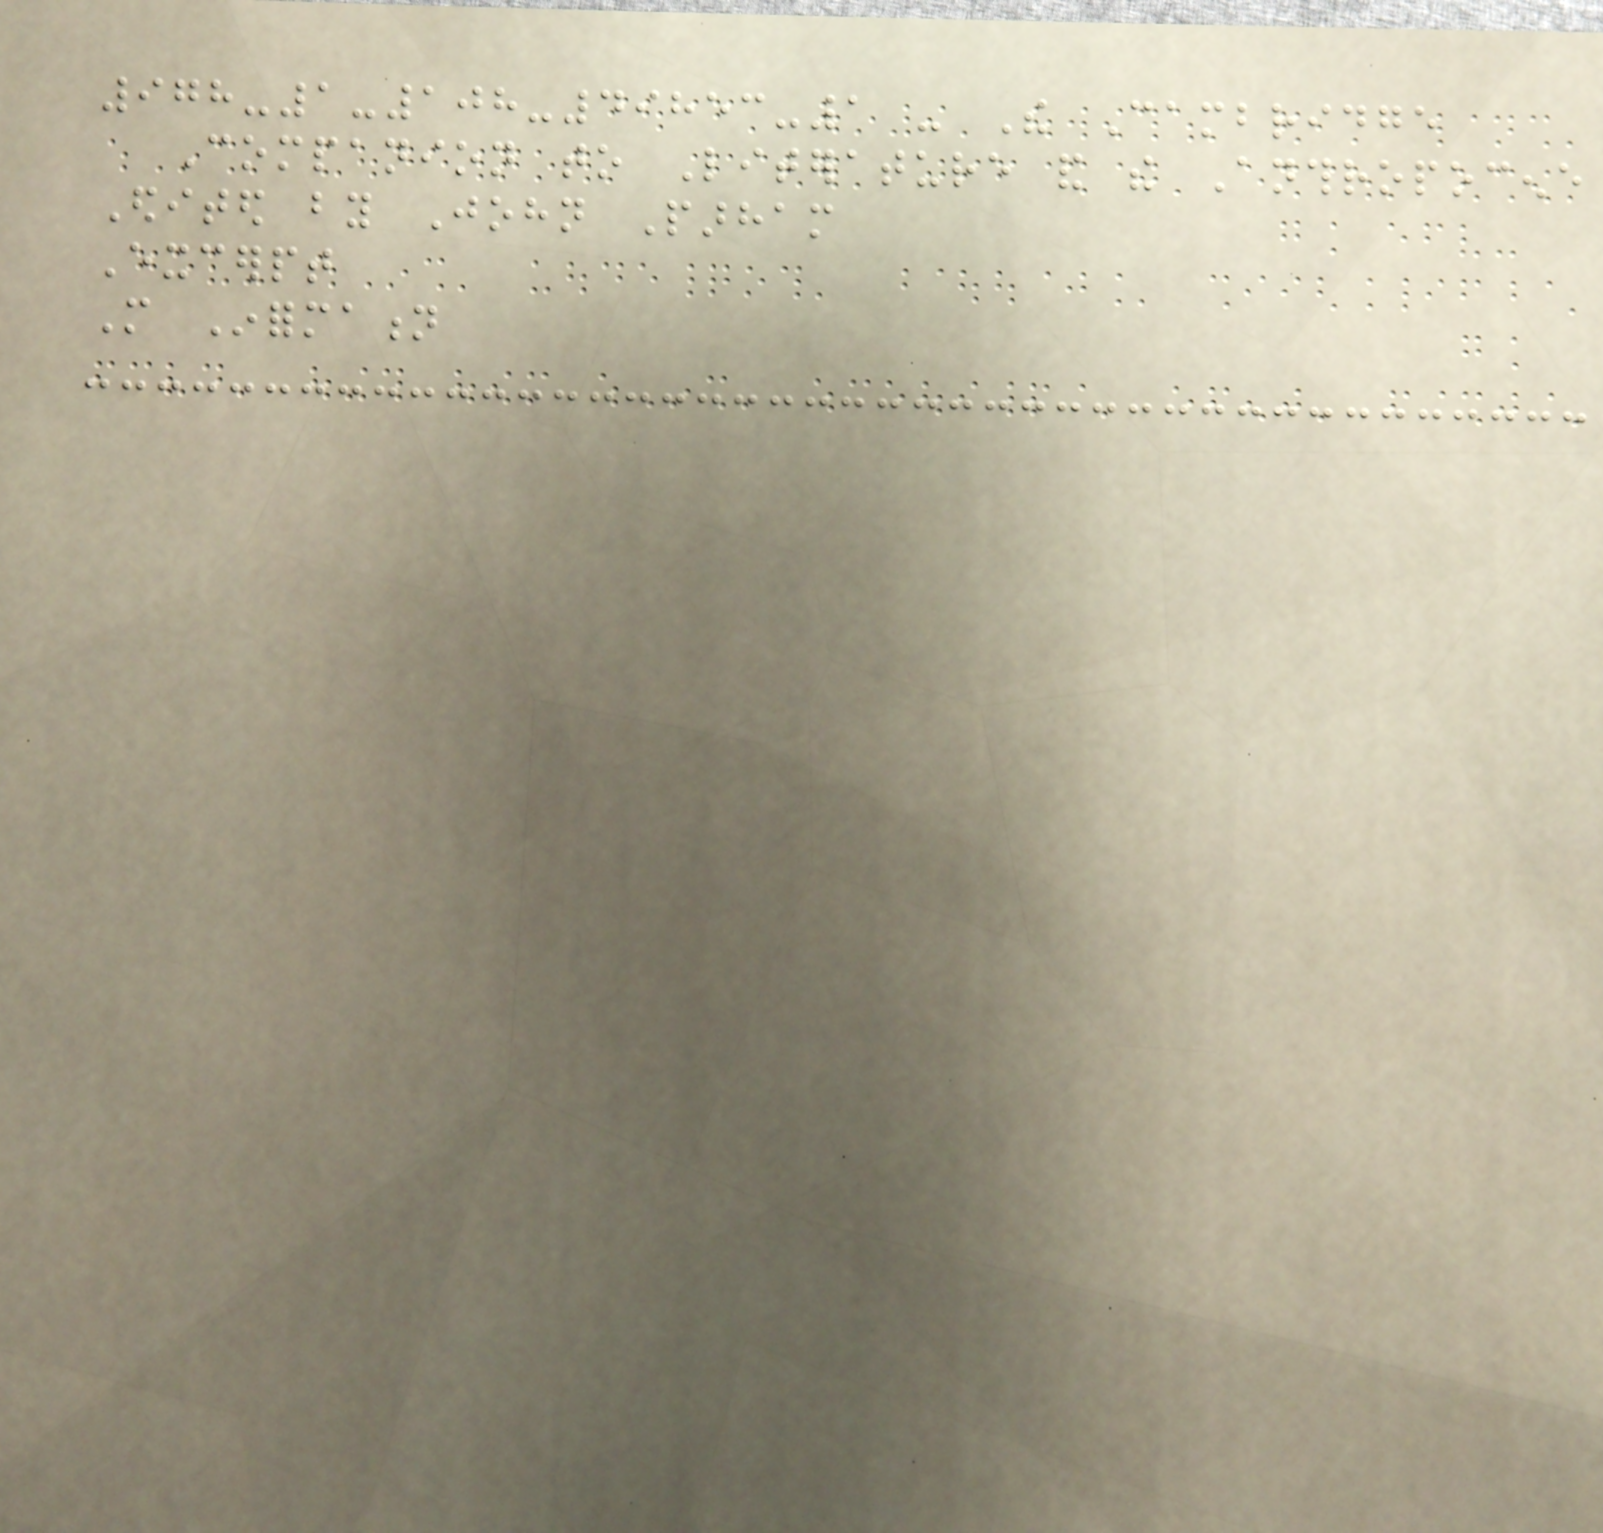978-1-108-49853-1 - The Cambridge
Companion to Literature and the Anthropocene
Edited by John Parham
Excerpt
More Information
